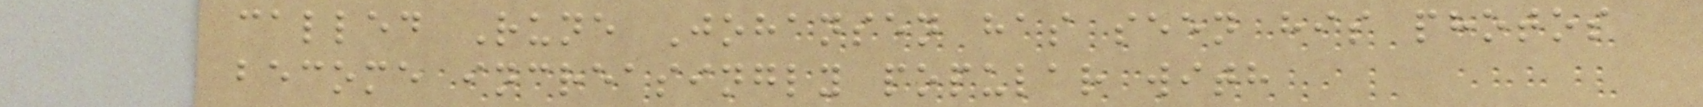called Rune Johansen has seen his photos
become increasingly popular with
